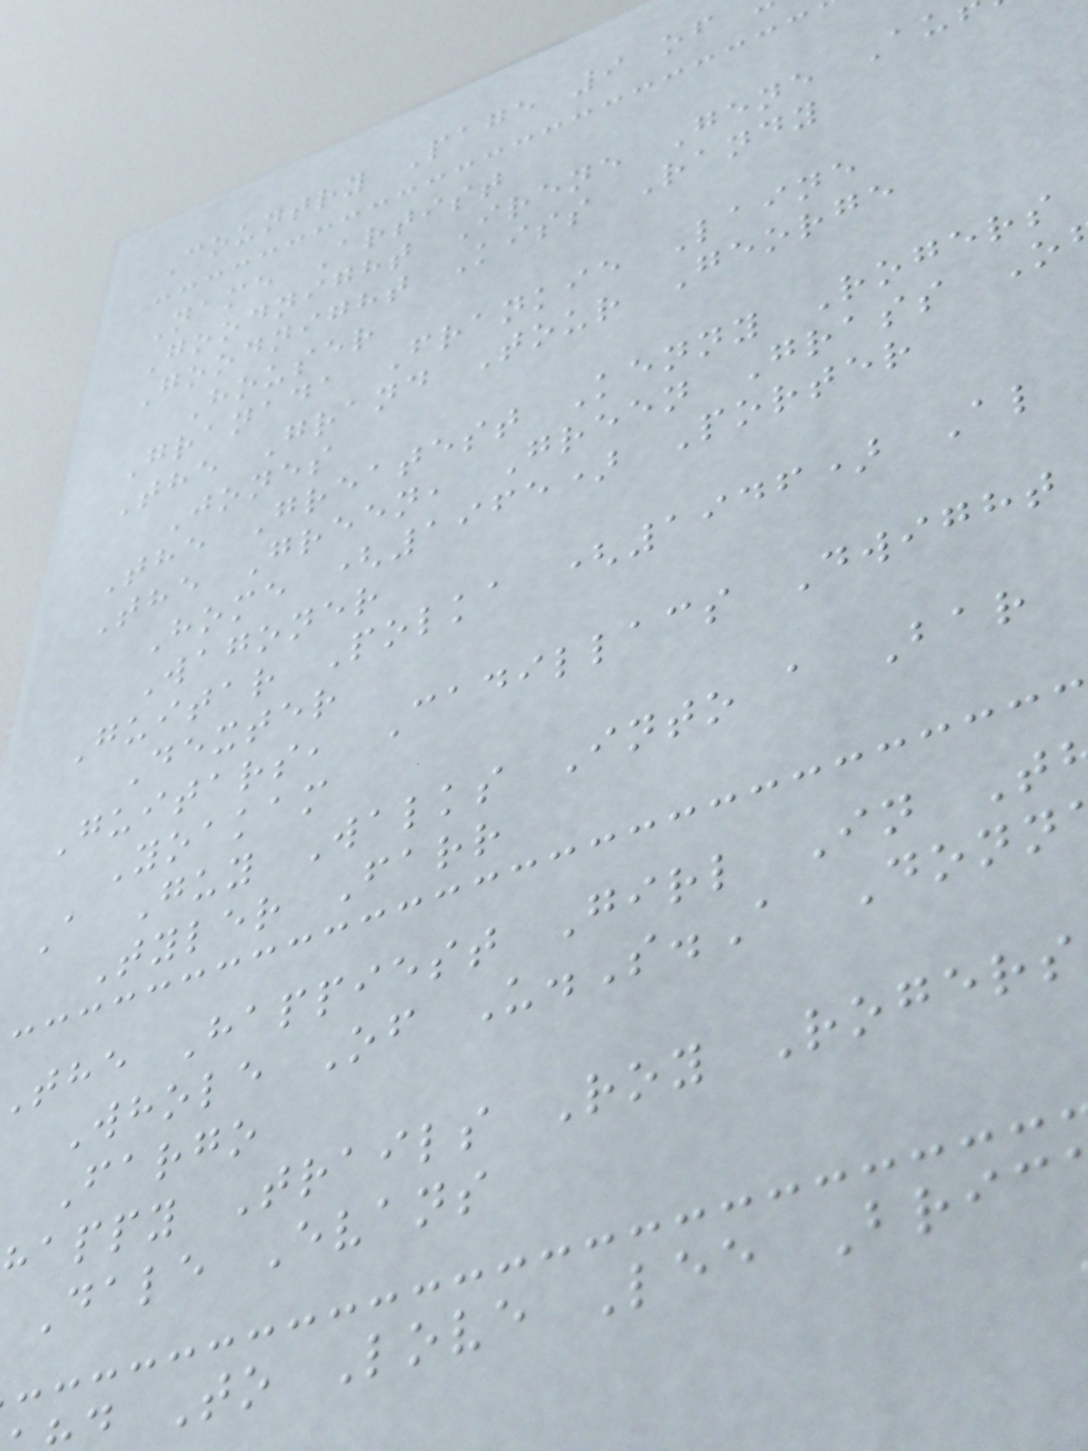Country Page 9 of
Name Artist
Goodnight Irene Gene Au
Goodnight Kiss Randy
Houser
Granada Frankie Laine
The Grand Tour George
Jones
The Greatest Kenny Rogers
The Green, Green Grass O
Home (1965) Porter
Wagoner
Guitar Polka (1946) Al
Dexter
Guitars, Cadillacs Dwight
Yoakam
A Guy Walks Into a Bar
Tyler Farr
the Happiest Girl In T
Whole Of U.S.A Donn
Fargo
happy Trails Roy Rogers
Dale Evans
To Love Lee Bric
